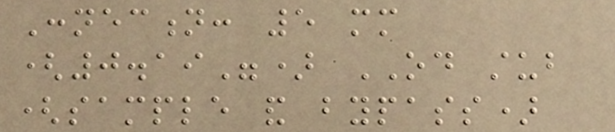Connection: 5 mm
(0.19") OD stub
(sample and bypass)
